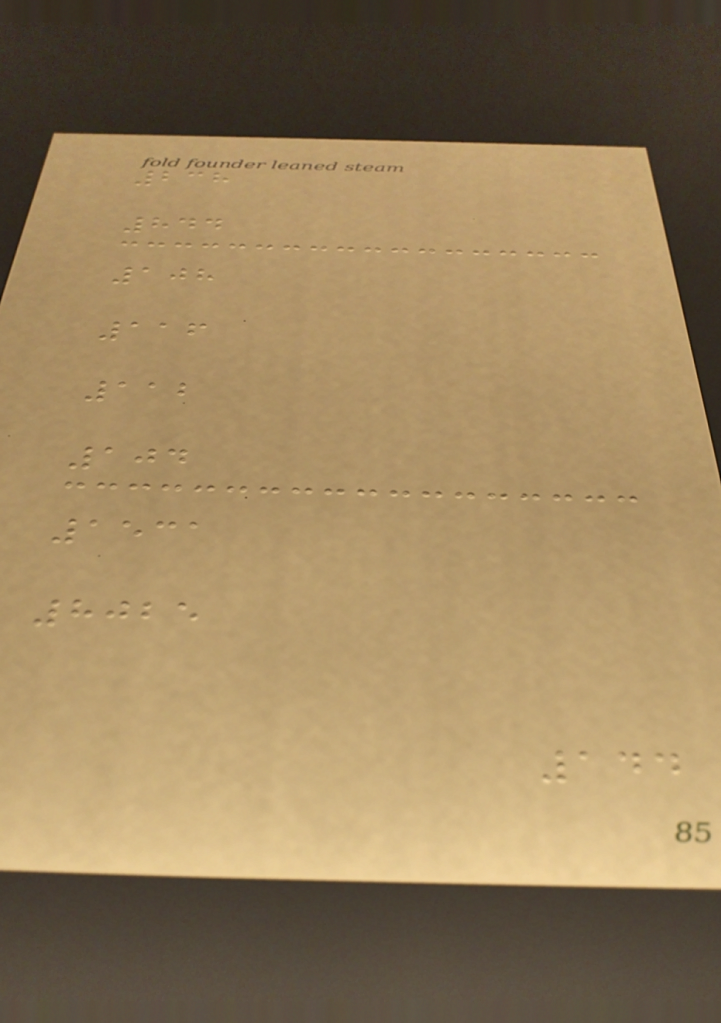238
844
108
116
112
104
1531
8025
144
